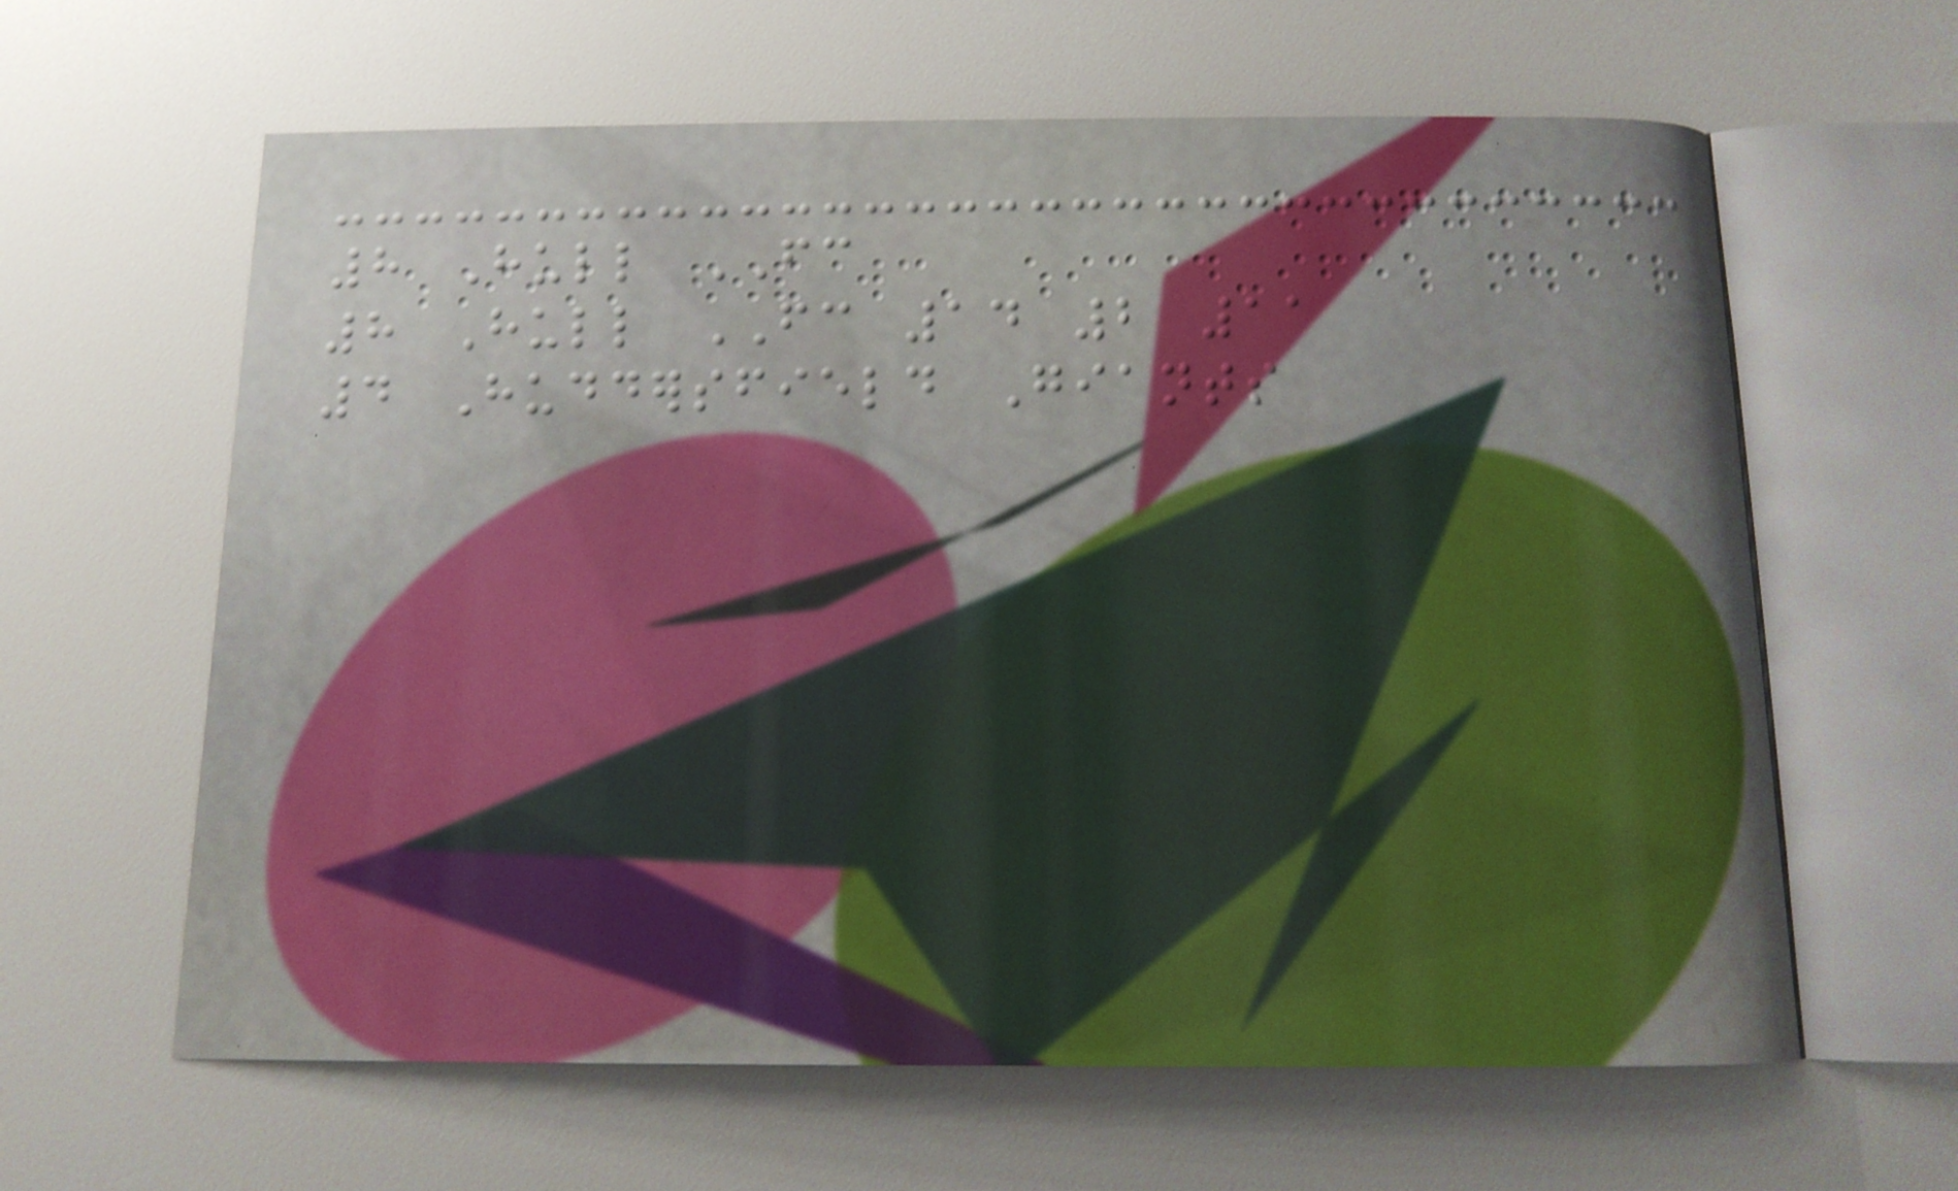8 Hull FC
8 Hull FC 14 2 11
4 Huddersfield Giants
